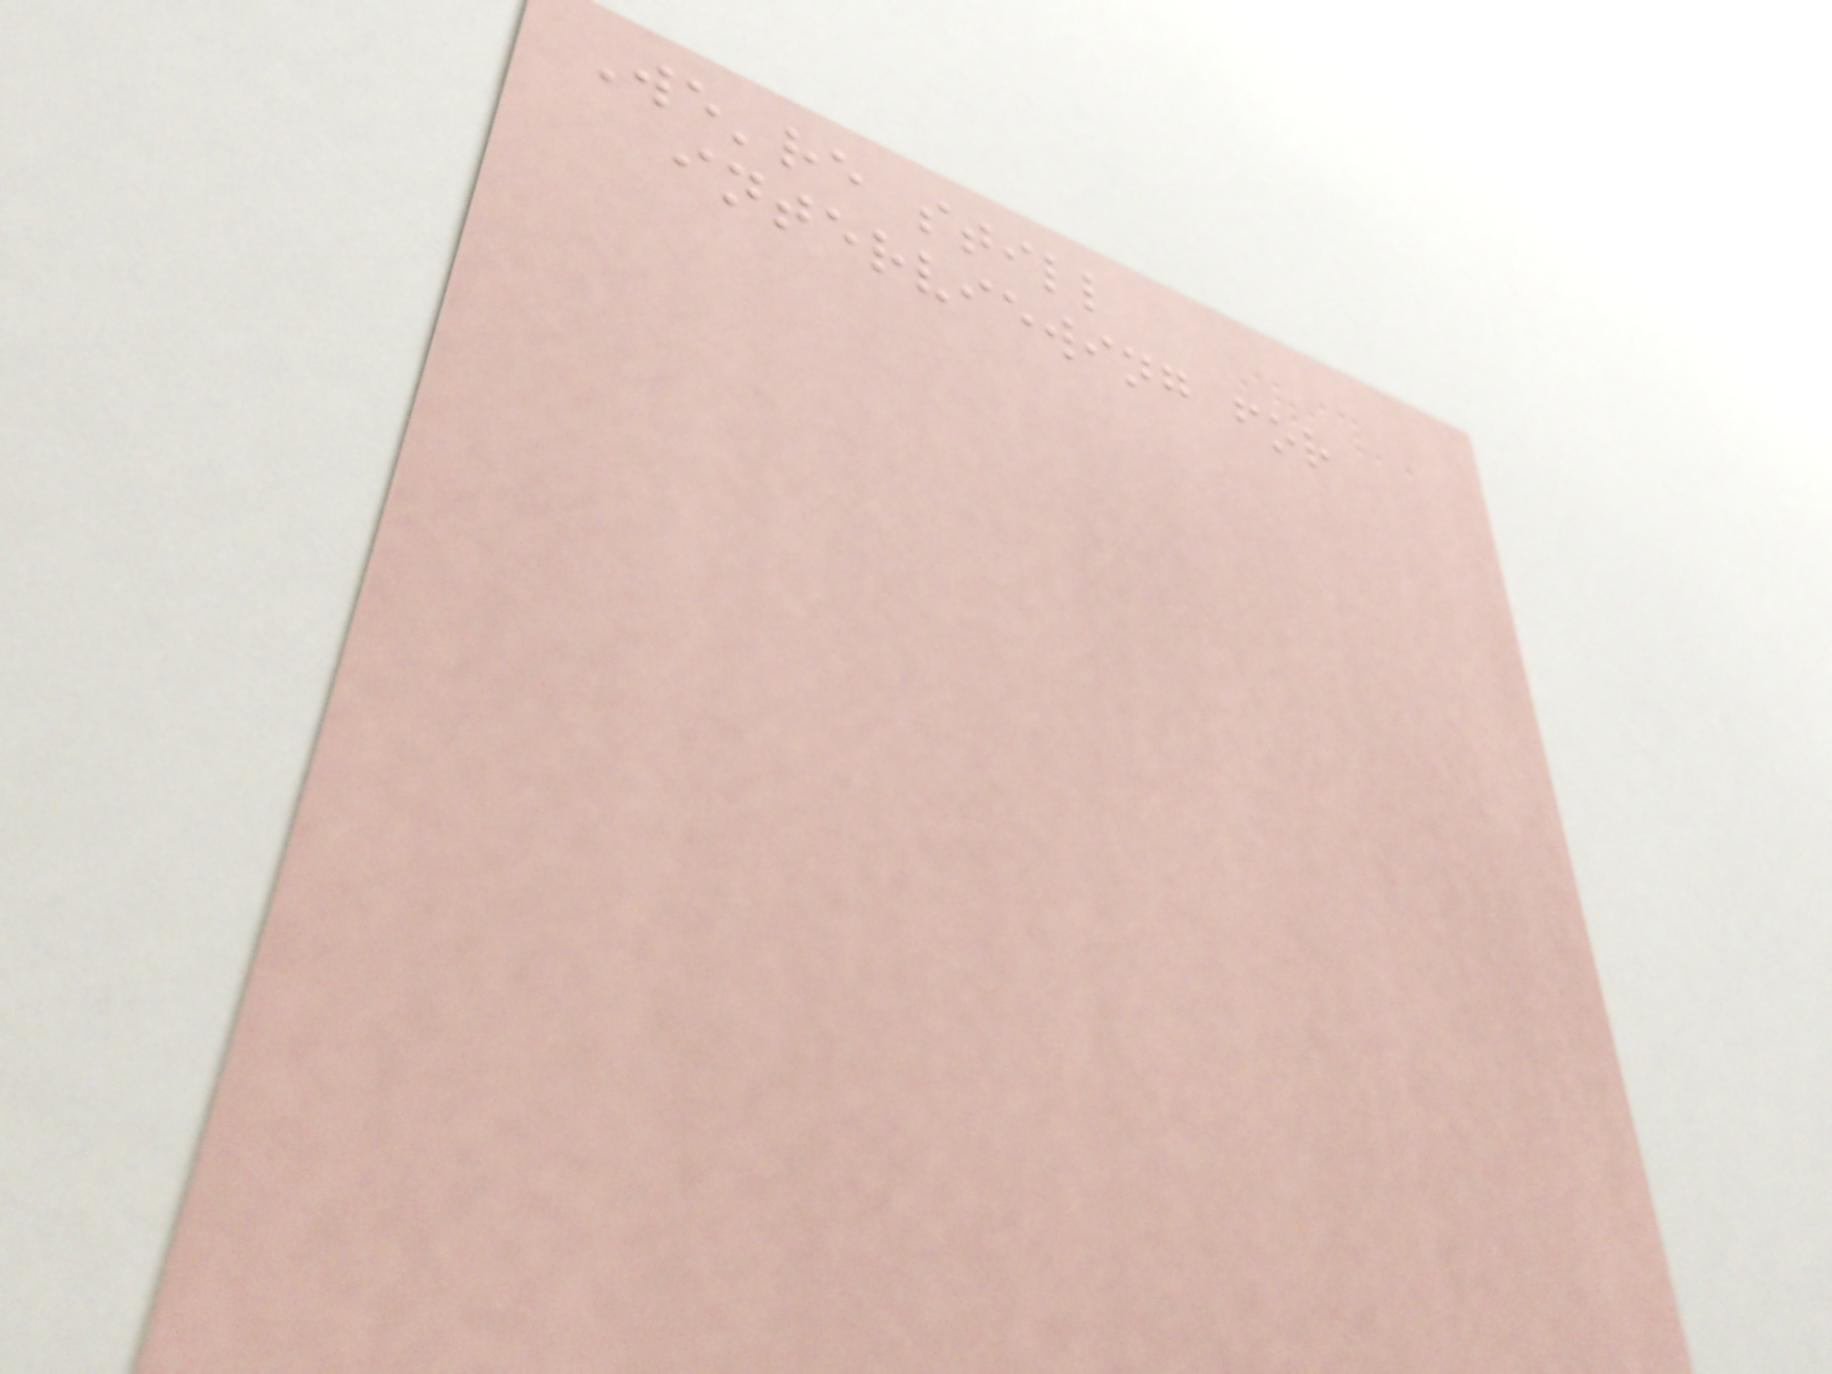We're still
interviewing for
